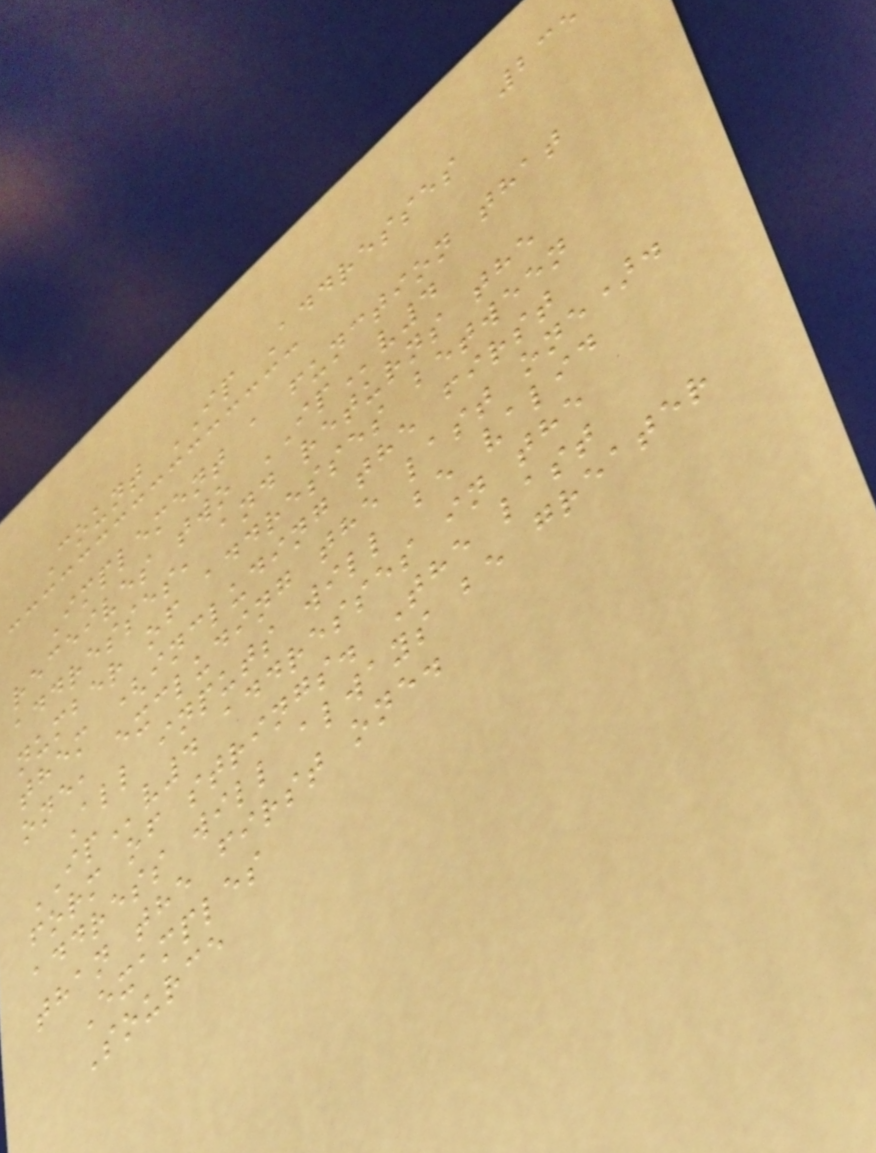235
Count IP Addresses
Implement a function that
receives two IPv4
addresses, and returns the
number of addresses between
them (including the first
one, excluding the last one).
All inputs will be valid
IPv4 addresses in the
form of strings. The last
address will always be greater
than the first one.
Examples
Source
